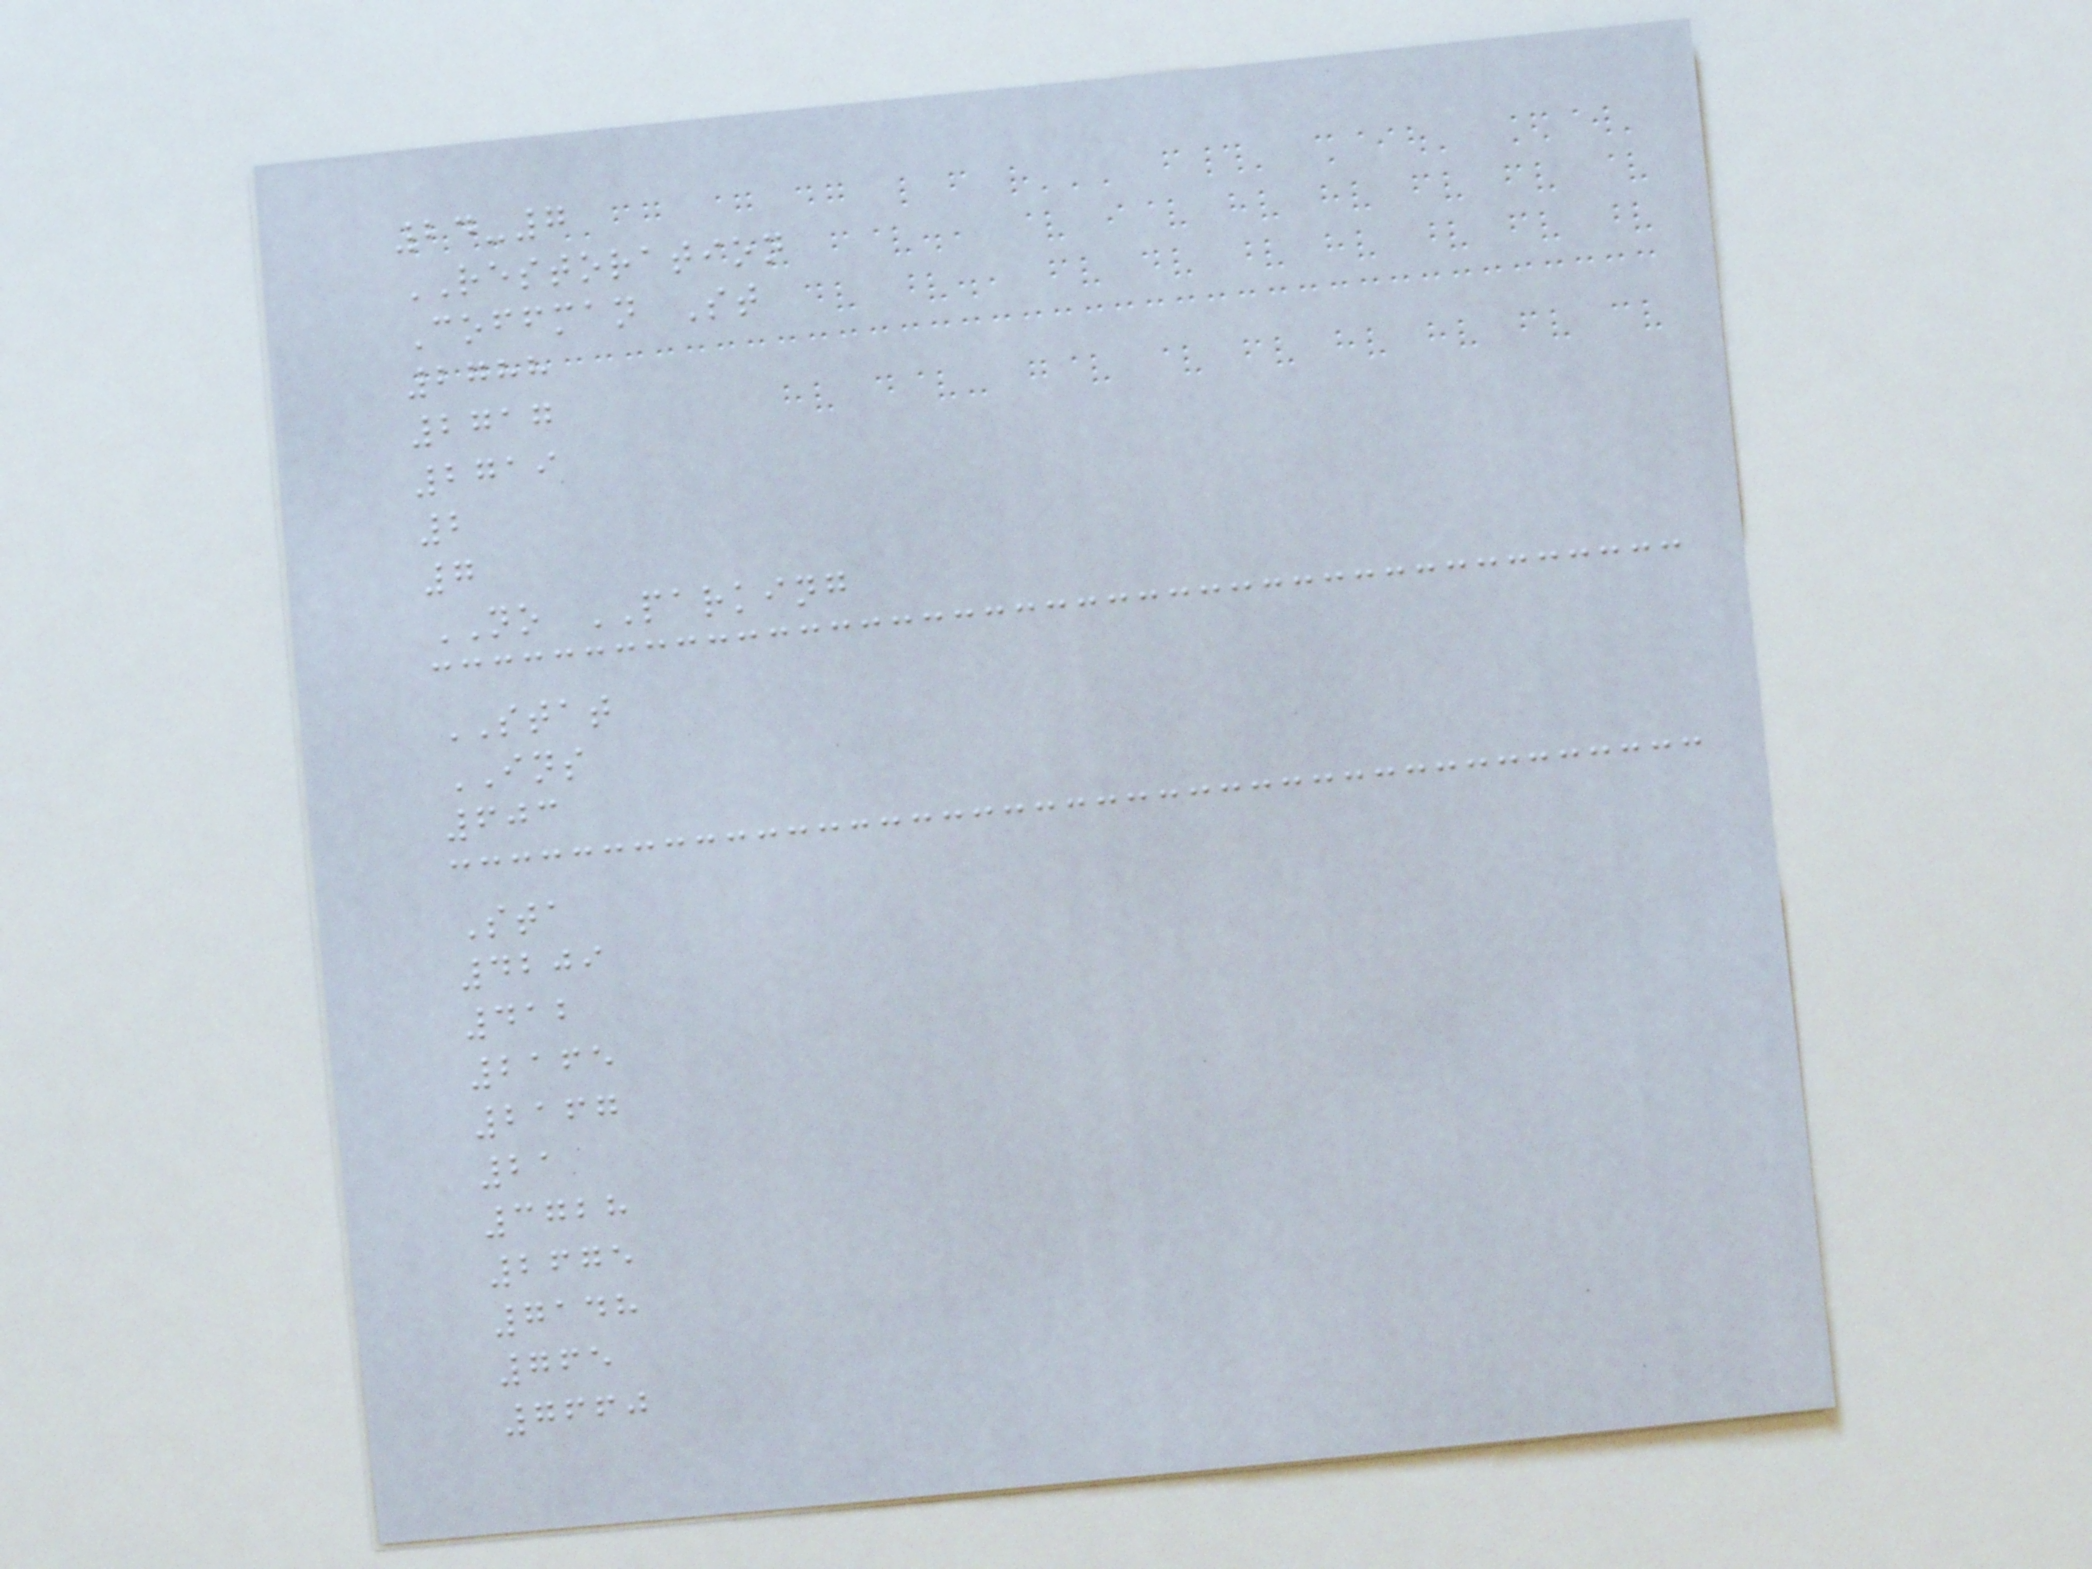24-7
RESTORATION
Coffman St
2788
2717
2719
2
7
NO PARKING
STAT
INS
603
Sta
4209
412
2165
2167
21
3728
2675
7148
765
7660
